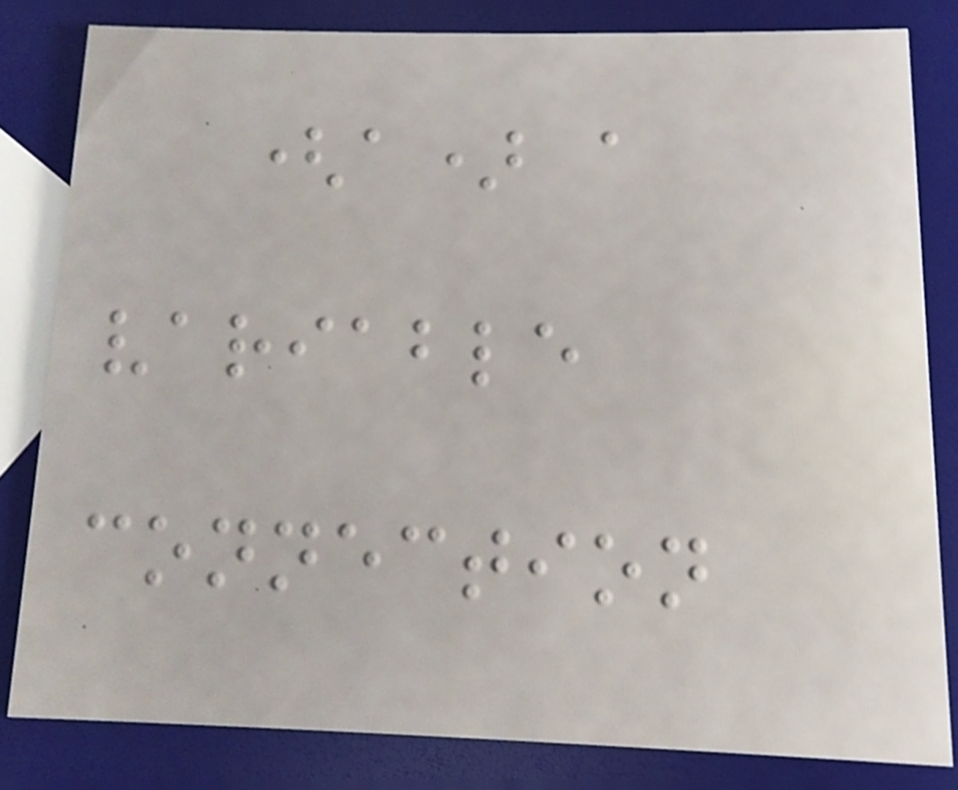(a) a
variable
connection
